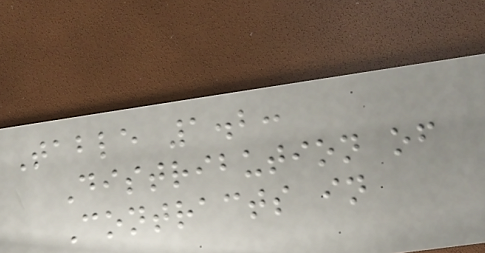Table 1.2:
Distribution of
Contracts in
